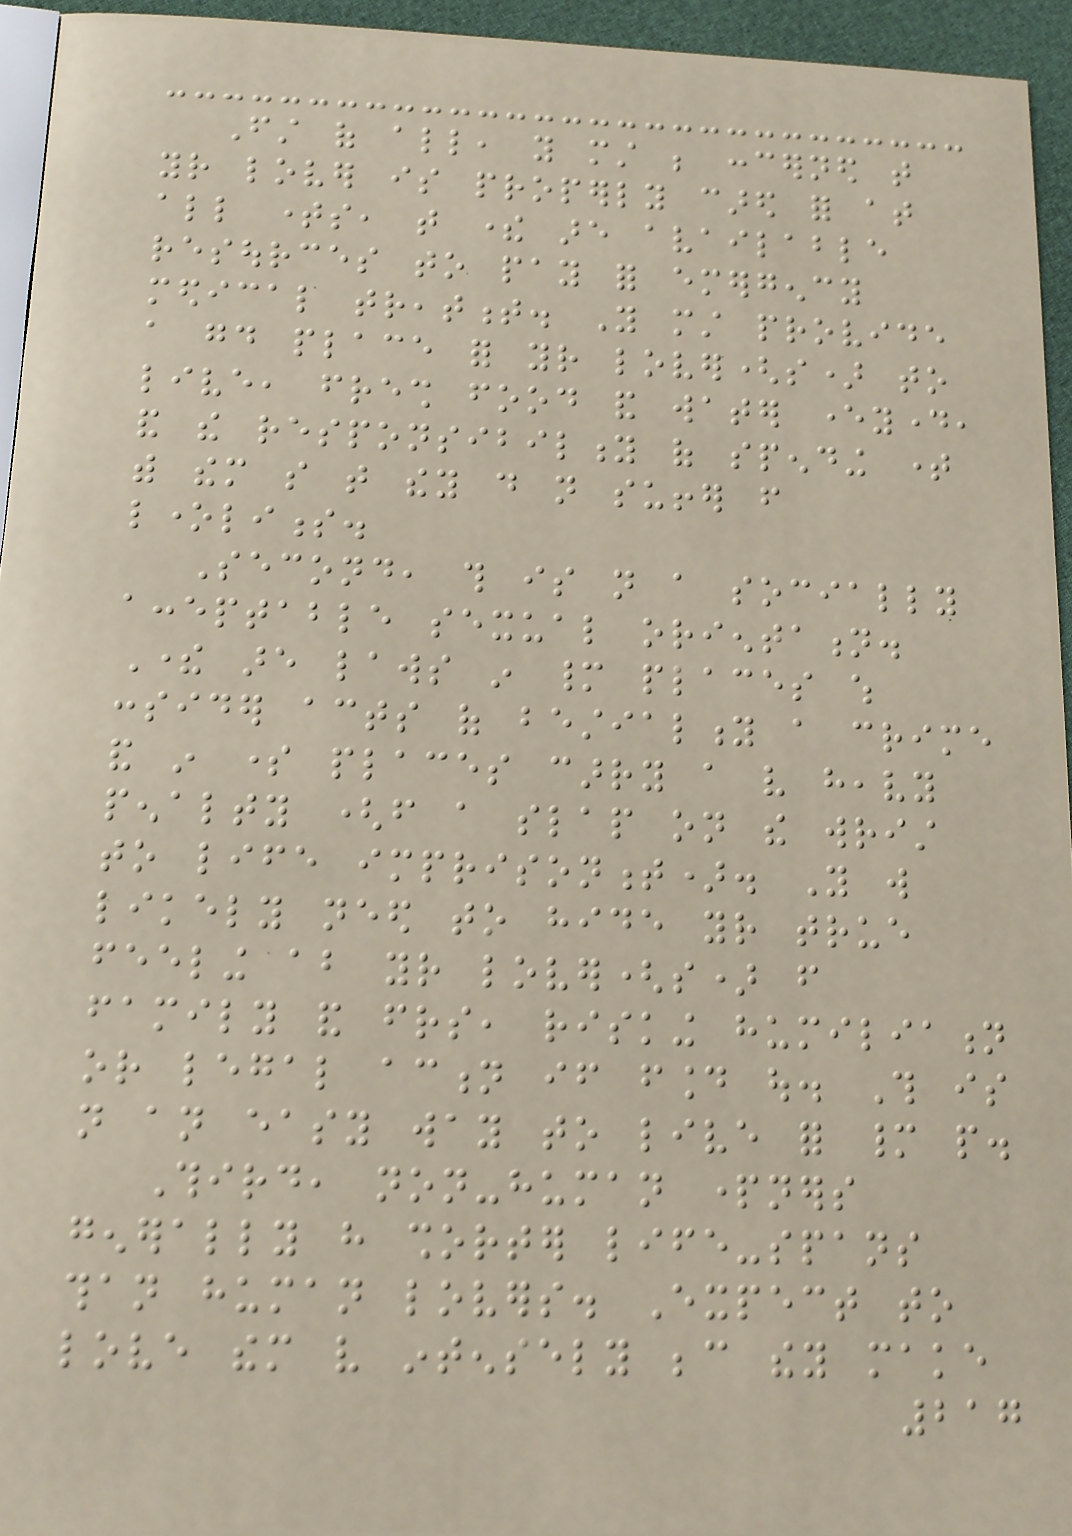First of all, you must be concerned that
your lover is properly cared for at
all times, that there are available
resources to pay for emergency
medical treatment. You must provide
a good place for your lover(s) to
live, fresh food and water everyday,
and the responsibility of spending time
with them so that they do not suffer from
loneliness.
Second, this is not a socially
acceptable sexual orientation.
There are laws in many places which
consider acts of bestiality a crime
and in some places carry a very heavy
penalty (from a slap on the wrist
to life imprisonment). You will
likely need to hide your true
feeling about your lover(s) from
family and friends, risking humiliation
or legal action if found out. This is
not an easy way to live for many people.
Third, non-human partners
generally have shorter life-spans
than human lovers. Expect to
love them very intensely because they make
217
